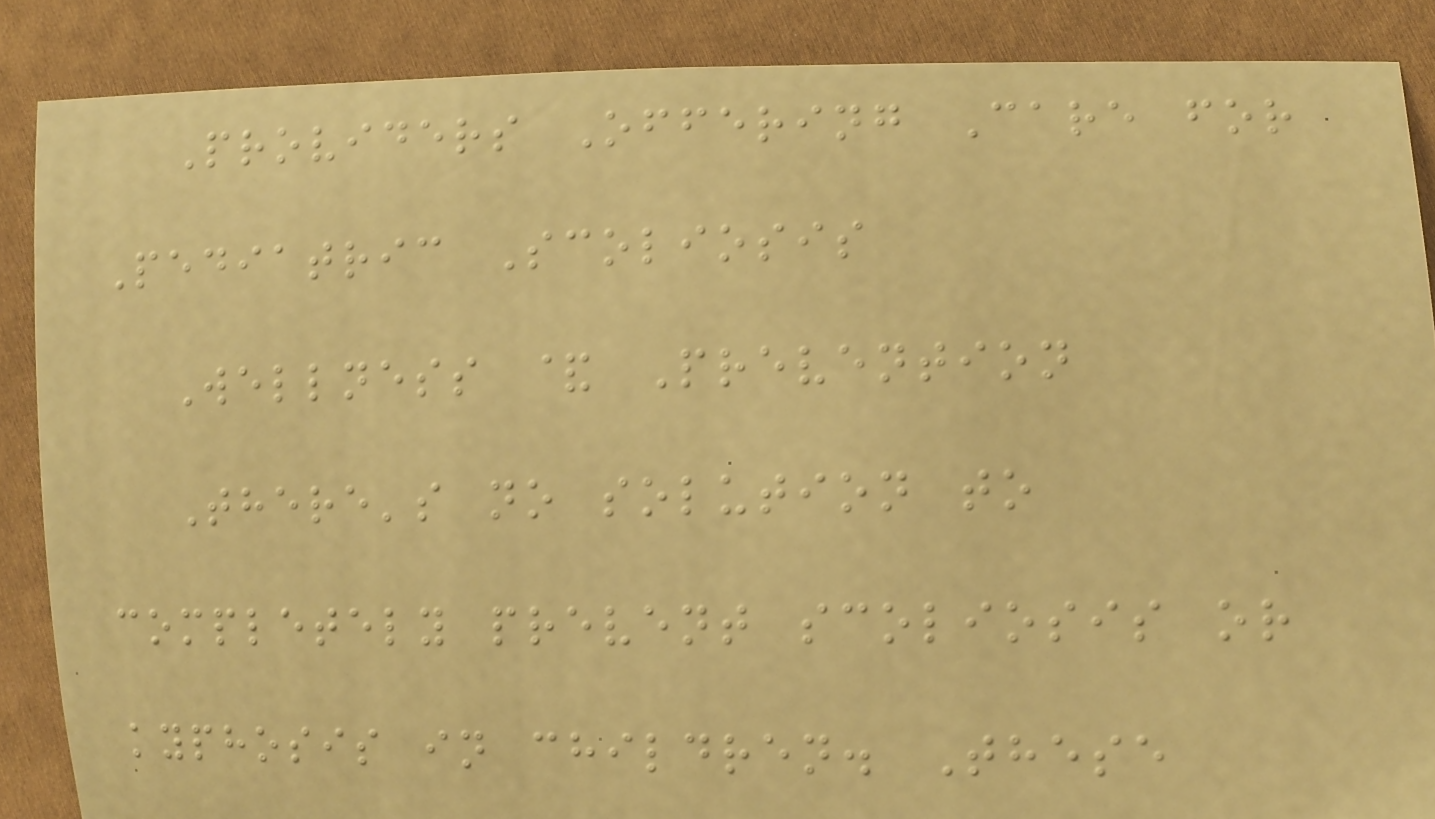Providers Offering Care for
Pediatric Scoliosis
Wellness & Prevention
There's no solution to
completely prevent scoliosis or
kyphosis in children. These
